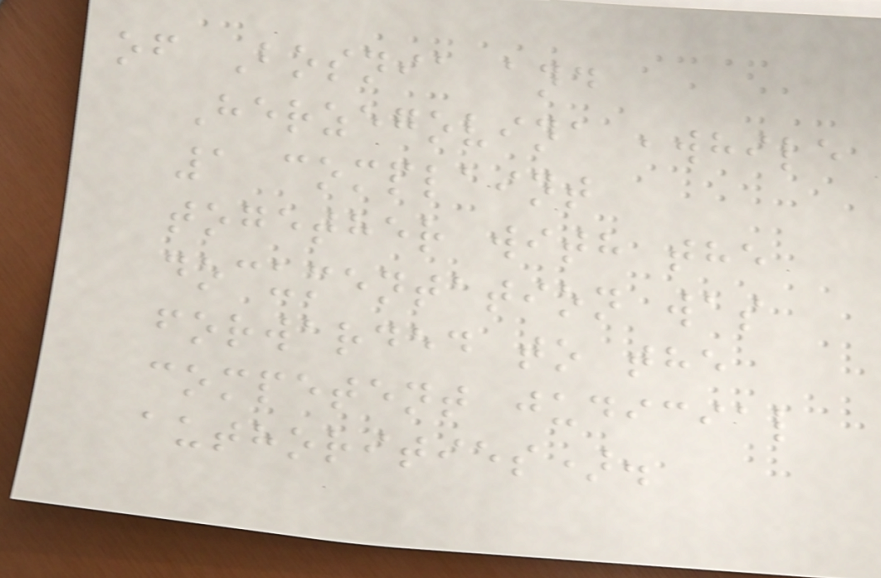of Bosnia and
Herzegovina ,while
1 complaint
together with the
documentation was
forwarded to the
competent judicial
authorities).
